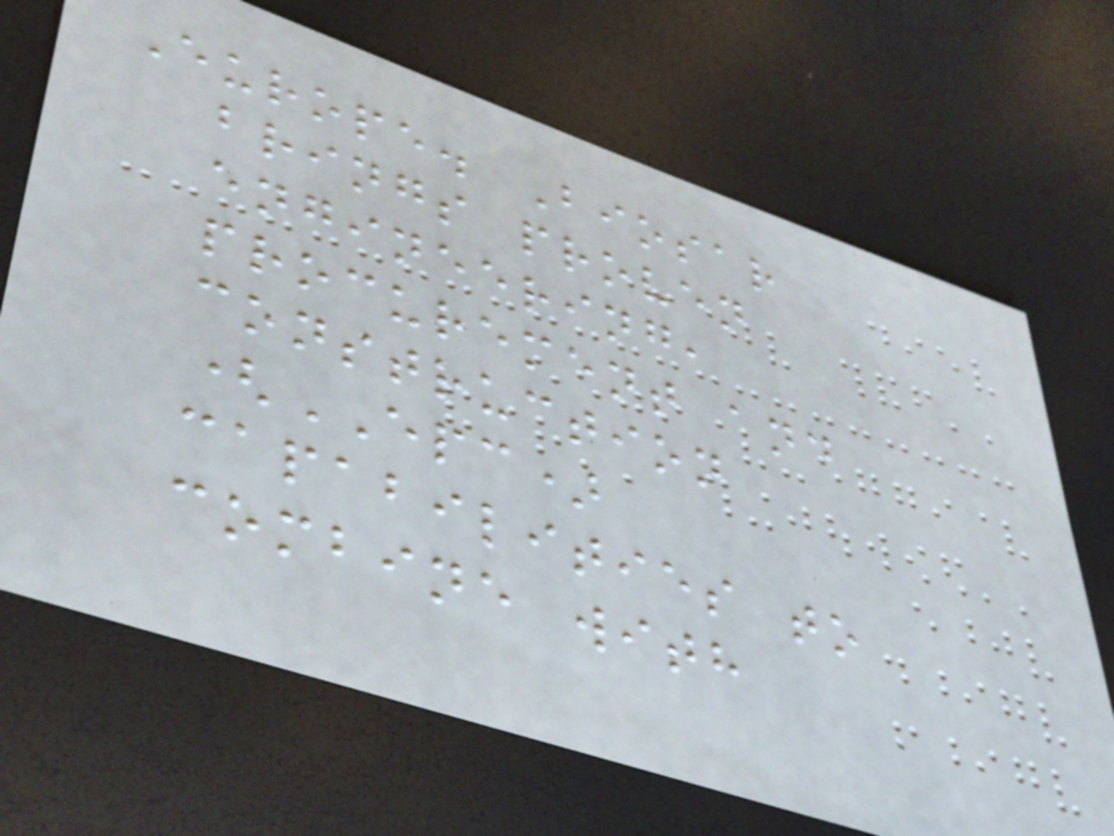Europe. Biosar
brings proven
engineering,
procurement and
construction
(EPC)
capabilities to
combine with
